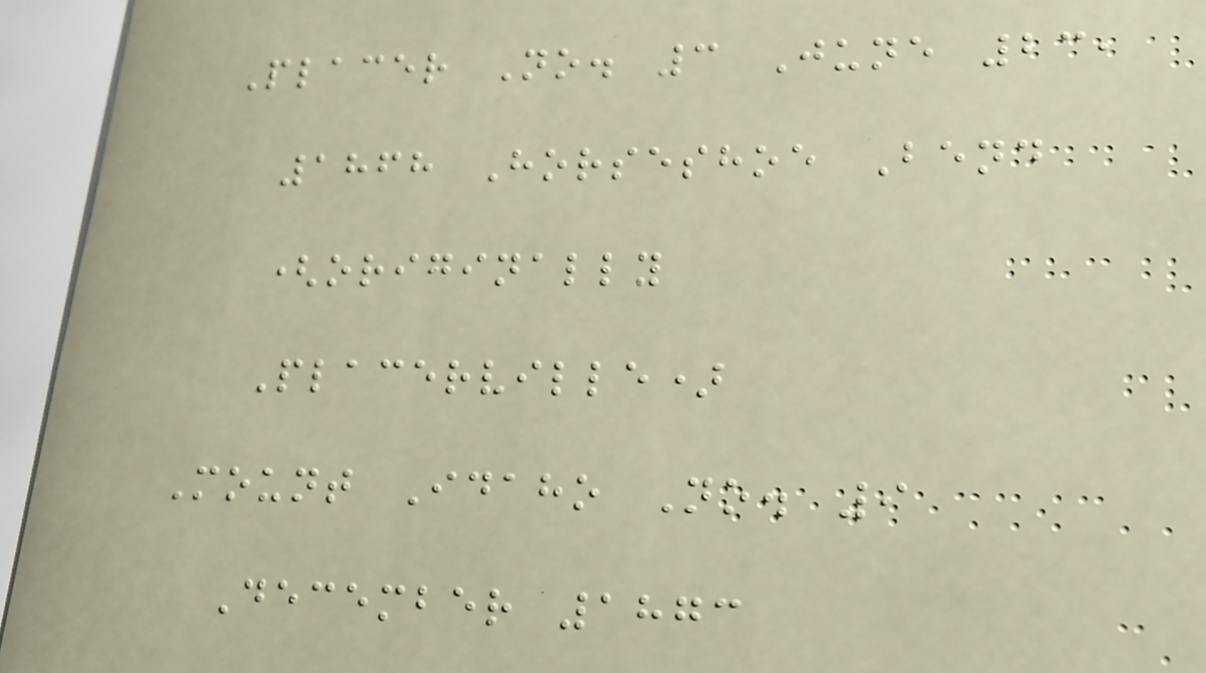Placer No. 3 June 23,
1868 Horseshoe Bend
(originally
Placerville)
Mount Idaho No. 9
December 1873
